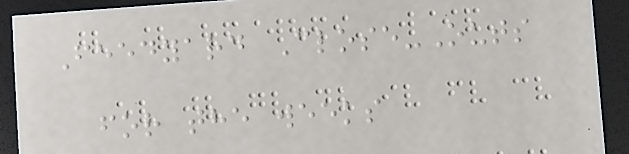Feedyard Close-Outs
for the weeks
